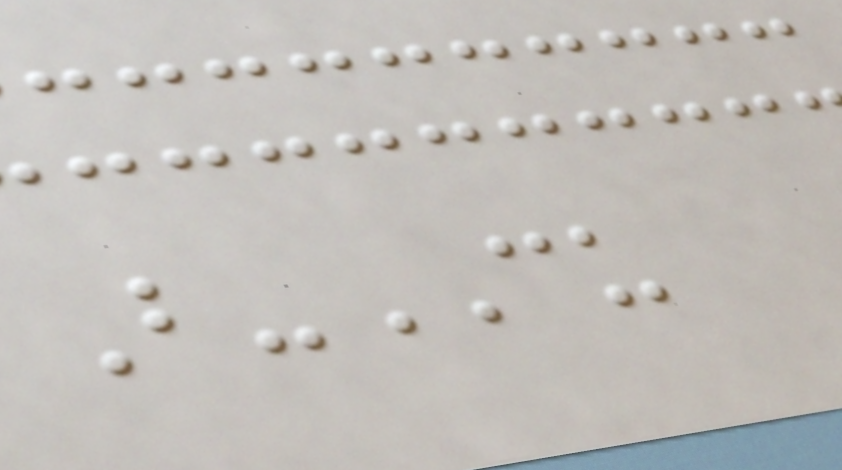B-CU
